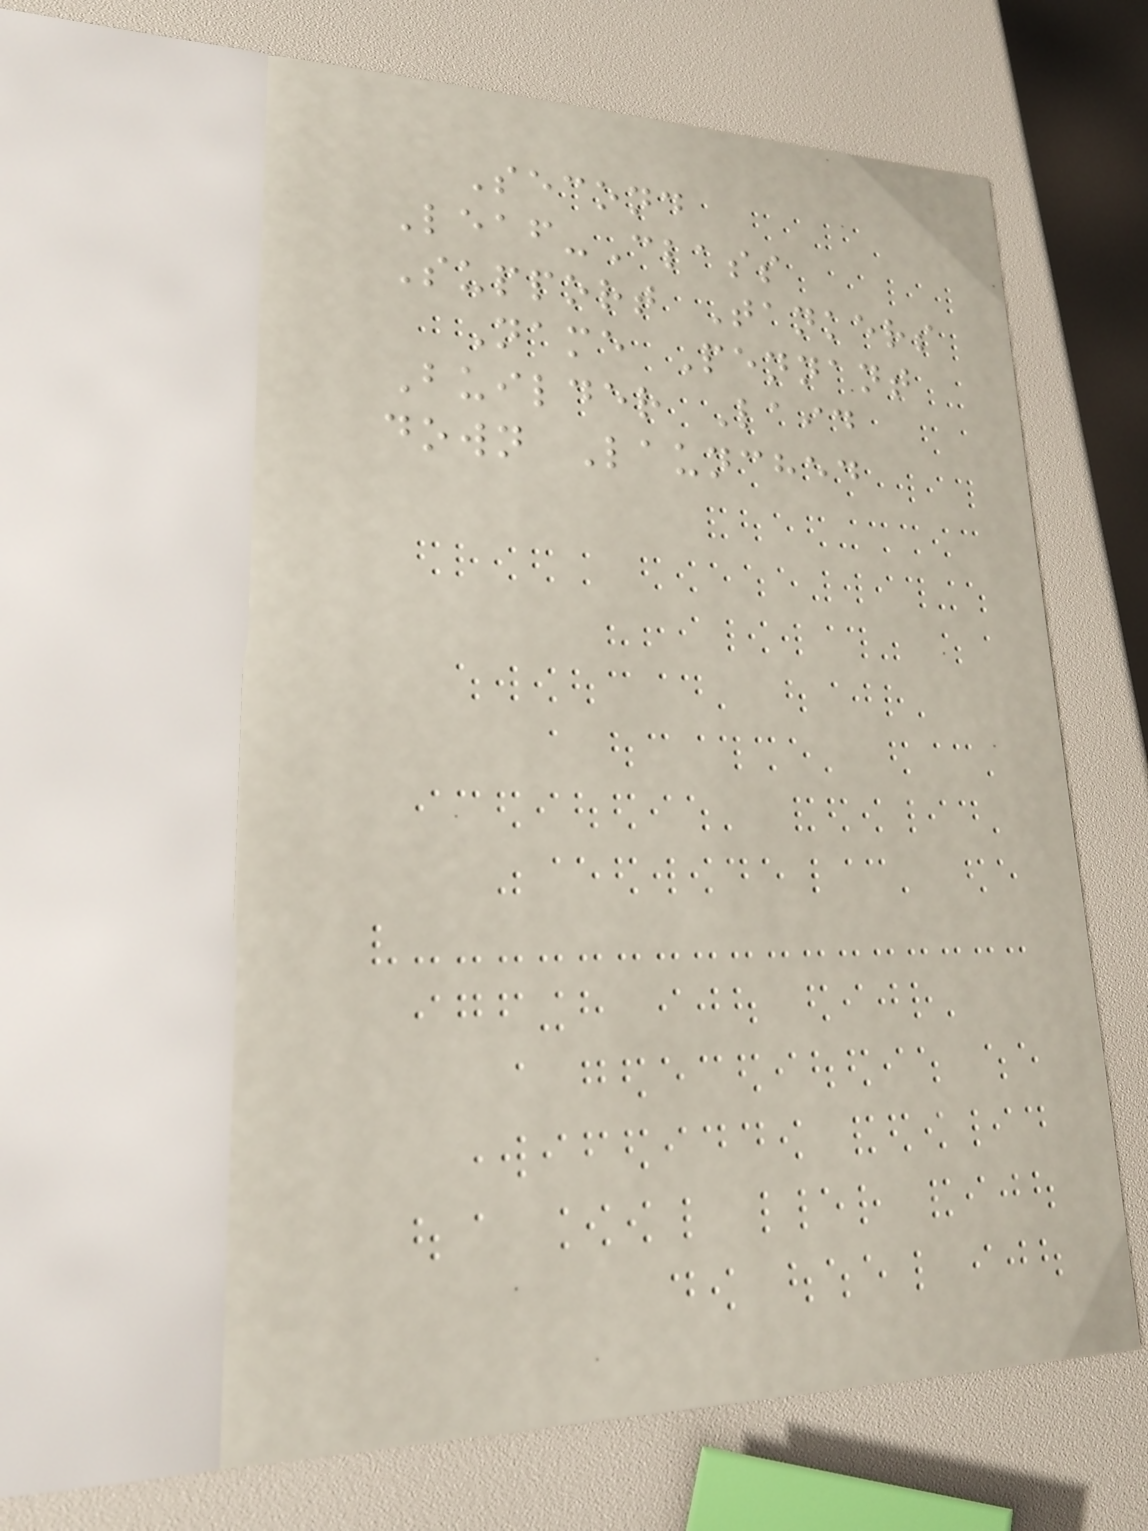Second
Leaf-Class
Support Tankers
Name Pennant
Builder Laid
down Launched
